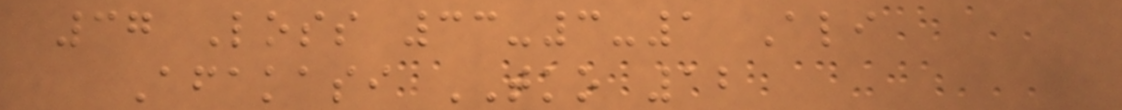37 Loss 33-3-1 Ali
Afakasi TKO 12
